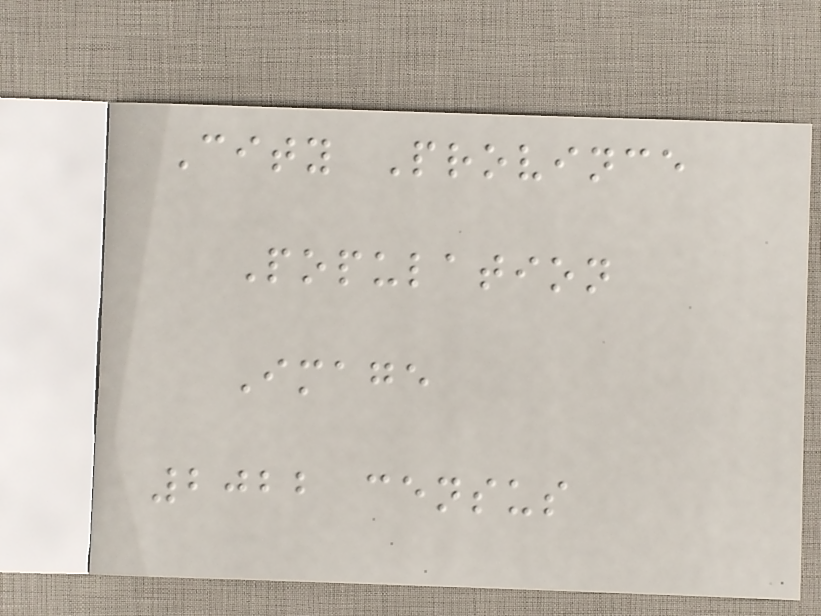City Province
Population
Image
2022 census
